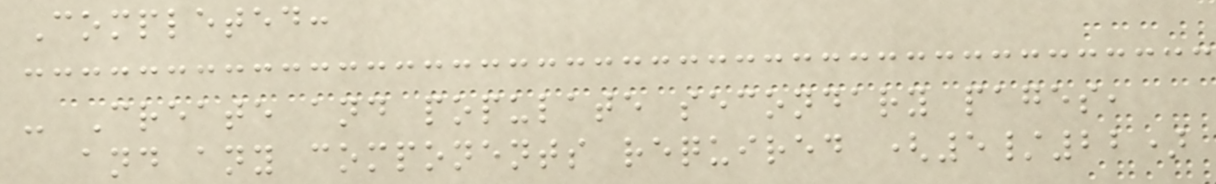Completed:
- Create and populate secondary pages,
and any components required (5/22)
